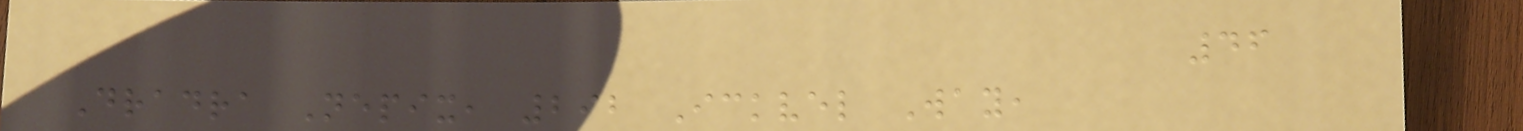46
Dradra Nepix, 292 Ickvel Way,
